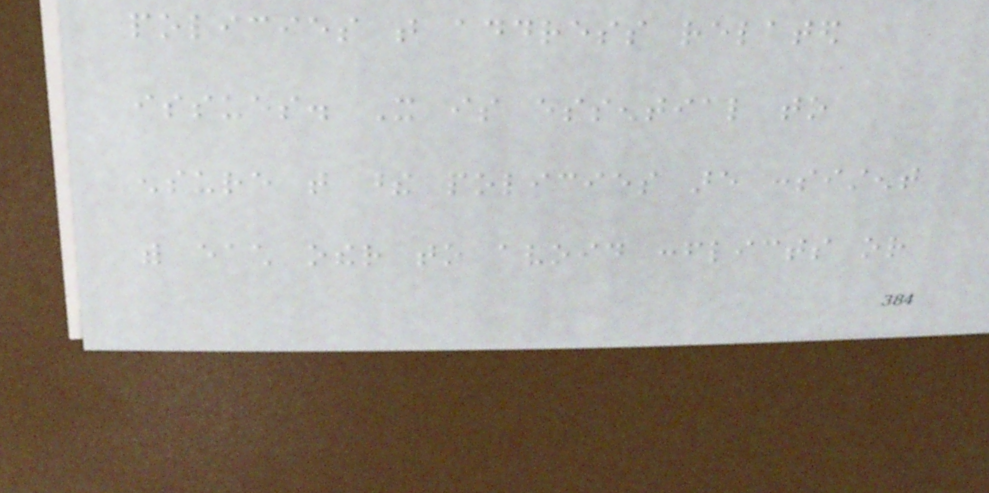policies that address related
issues. It is essential to
ensure that these policies are consistent
with each other to avoid conflicts or
